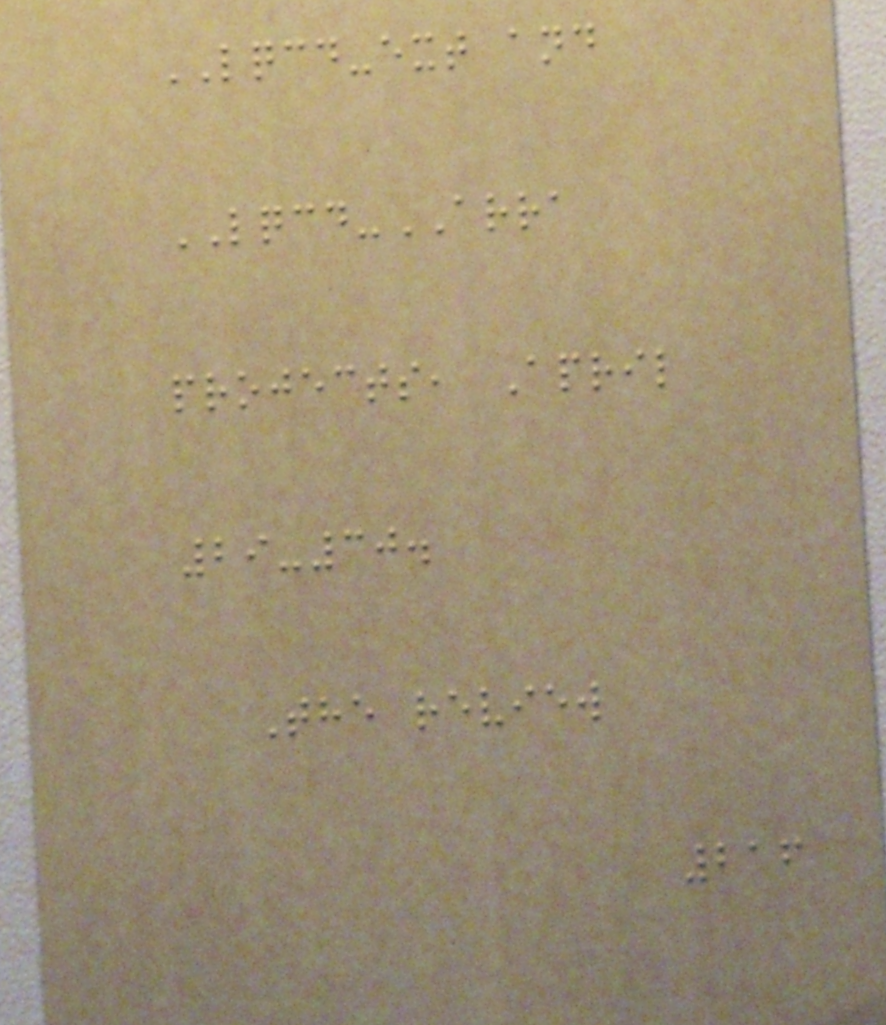LQCD-ext and
LQCD-ARRA
projects, April
29-30.
The review
216
